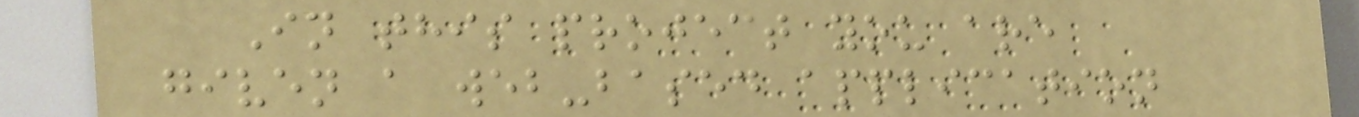In this project you are
given a web-based application
